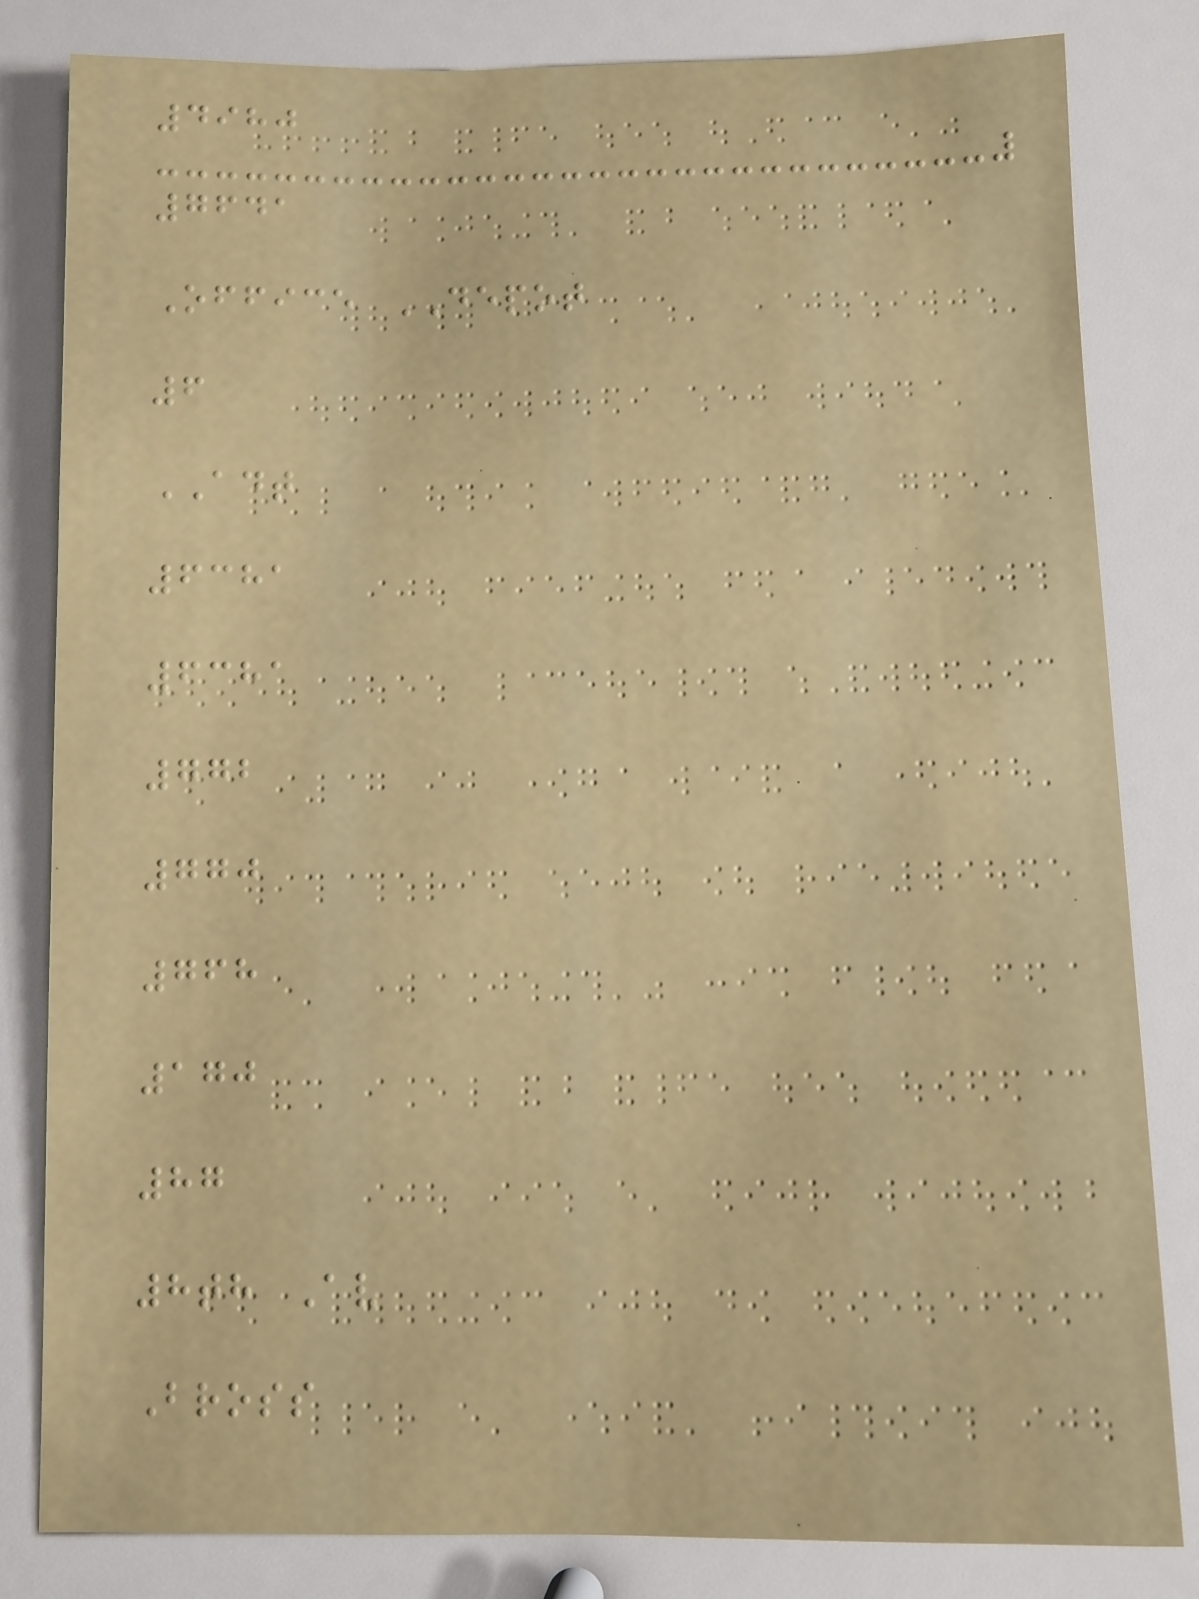4980
7641
Office DEPOT
6
ADT
6381
6381
772
770
768
170
87
8th Av
Bross
